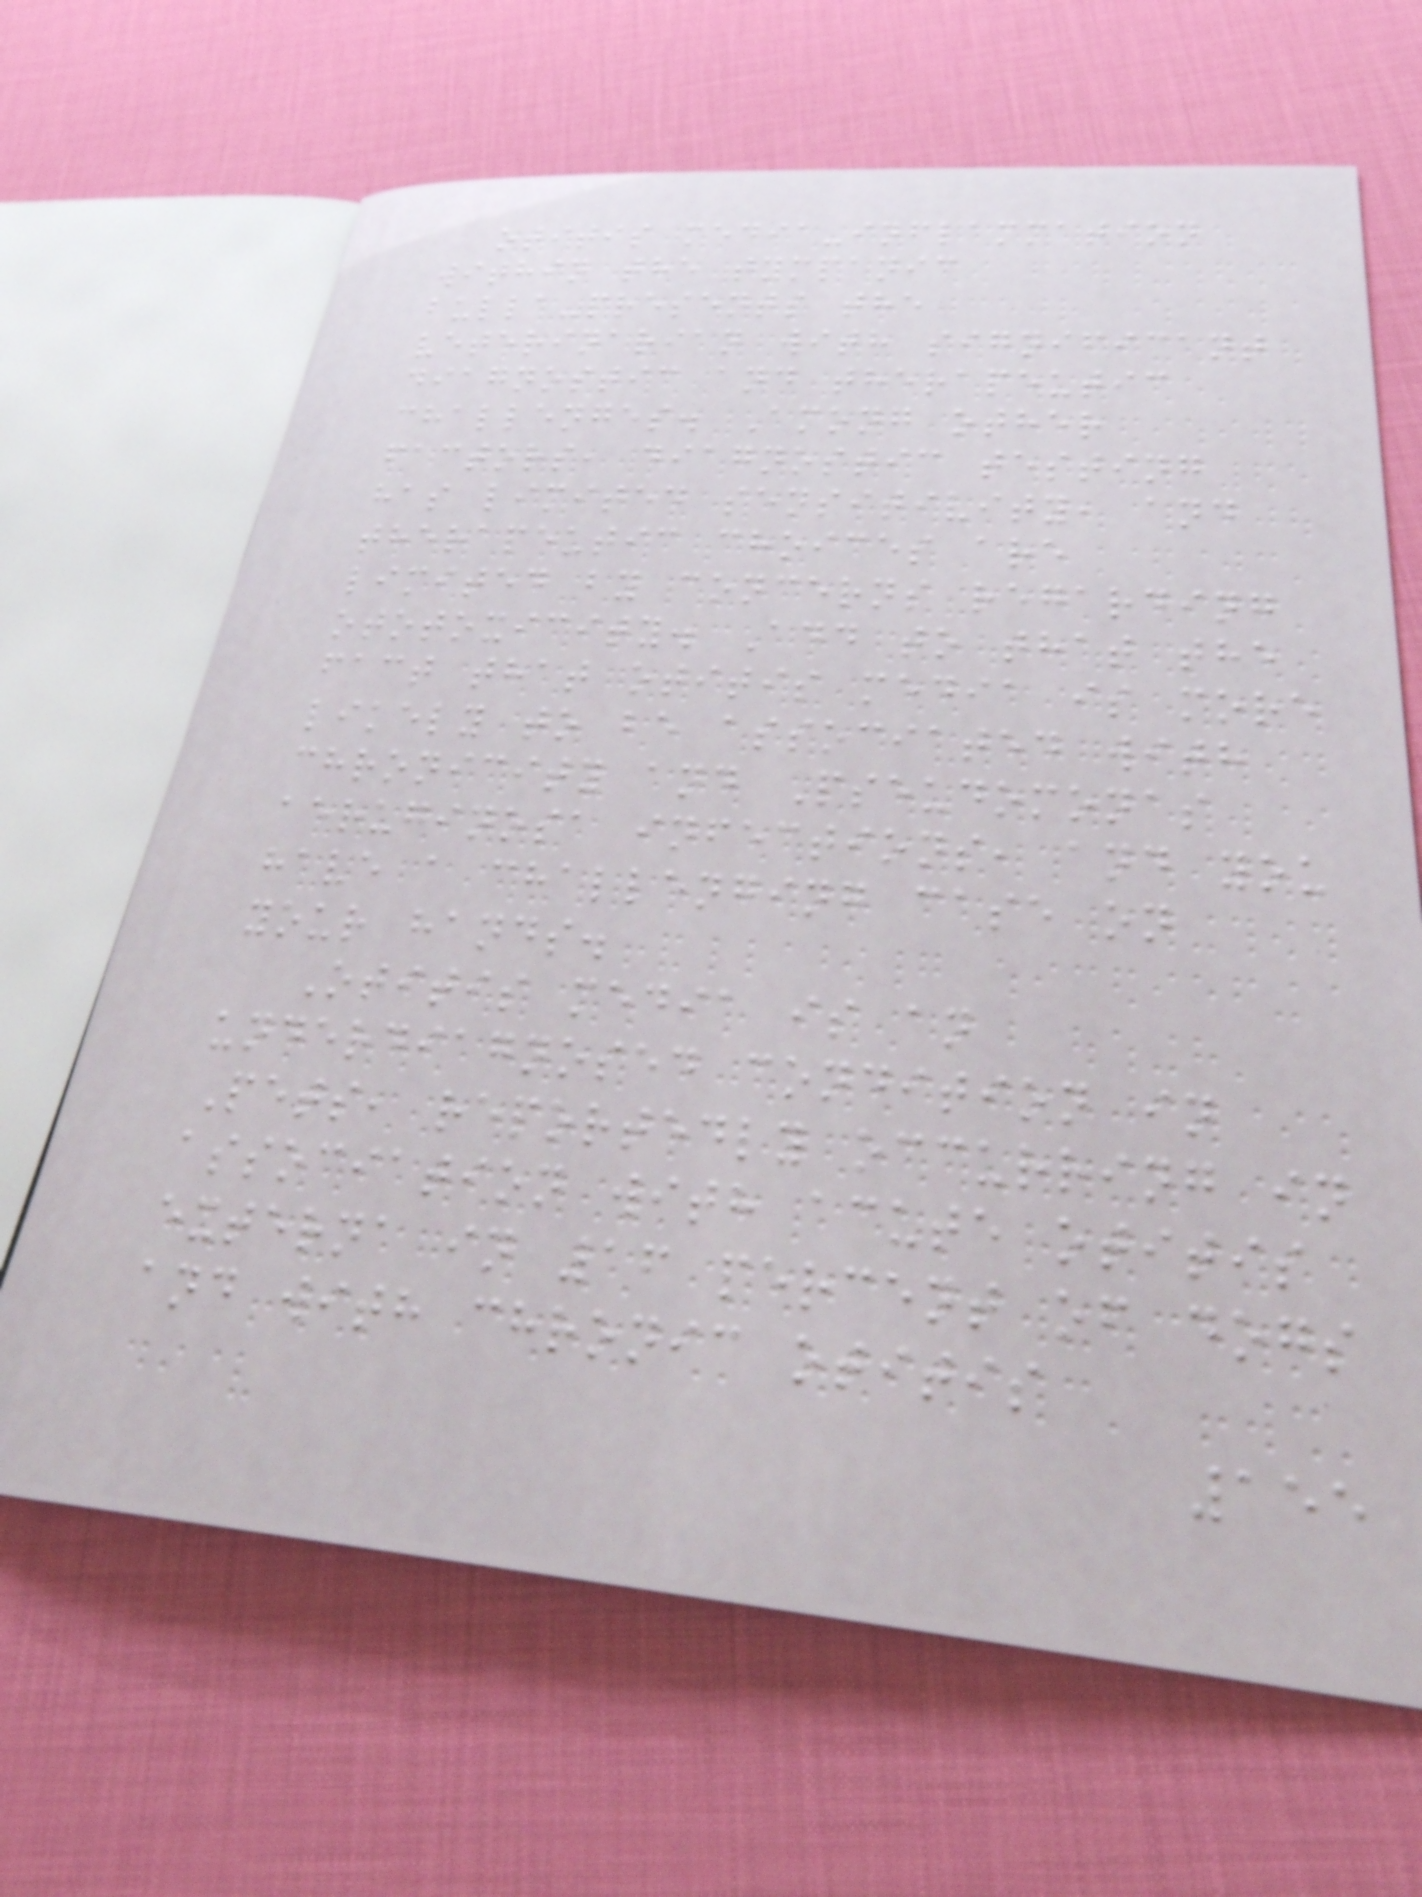otitis media-inflammation
within the tympanic
bulla-presents the
veterinarian with significant
diagnostic and therapeutic
challenges. Among other
factors, diagnostic testing
has limited sensitivity, and
therapeutic choices are
limited by concerns regarding
ototoxicity. Add to that the
fact that otitis media is more
likely to be associated with
chronicity and Pseudomonas
aeruginosa infections, and you
have a challenging case on
your hands.
Otitis media is an
underdiagnosed condition in
Pets, reportedly occurring in
association with acute otitis
externa in 16 percent of dogs
and with chronic otitis
155
